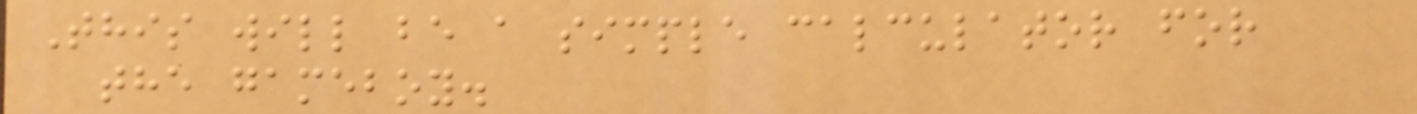This will be a simple calculator for
the gameboy.
